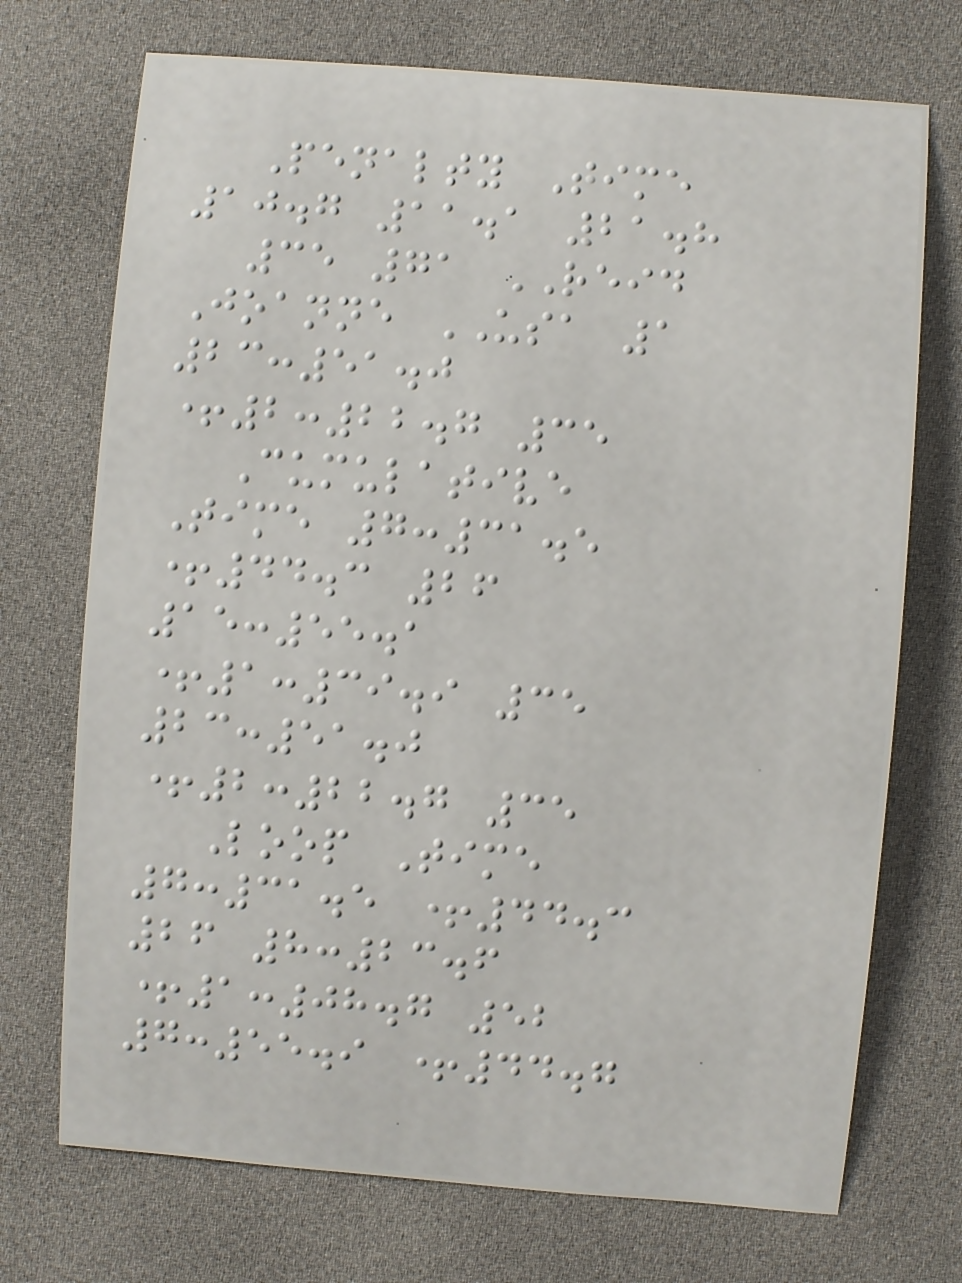Penalty Time
10.7 11.1 21.8
35 71 REID
Joanne USA 1
23:51.0
+2:22.7 35
Cumulative
Time 7:31.5
+44.3 26
15:55.1
+1:39.9 35
23:51.0
+2:22.7 35
Loop Time
7:31.5 +44.3
26 8:23.6
+1:08.7 52
7:55.9 +44.7
